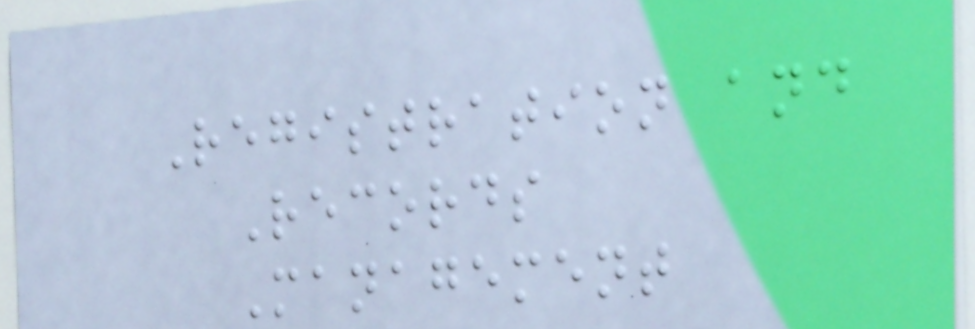Registration and
Records
Management
